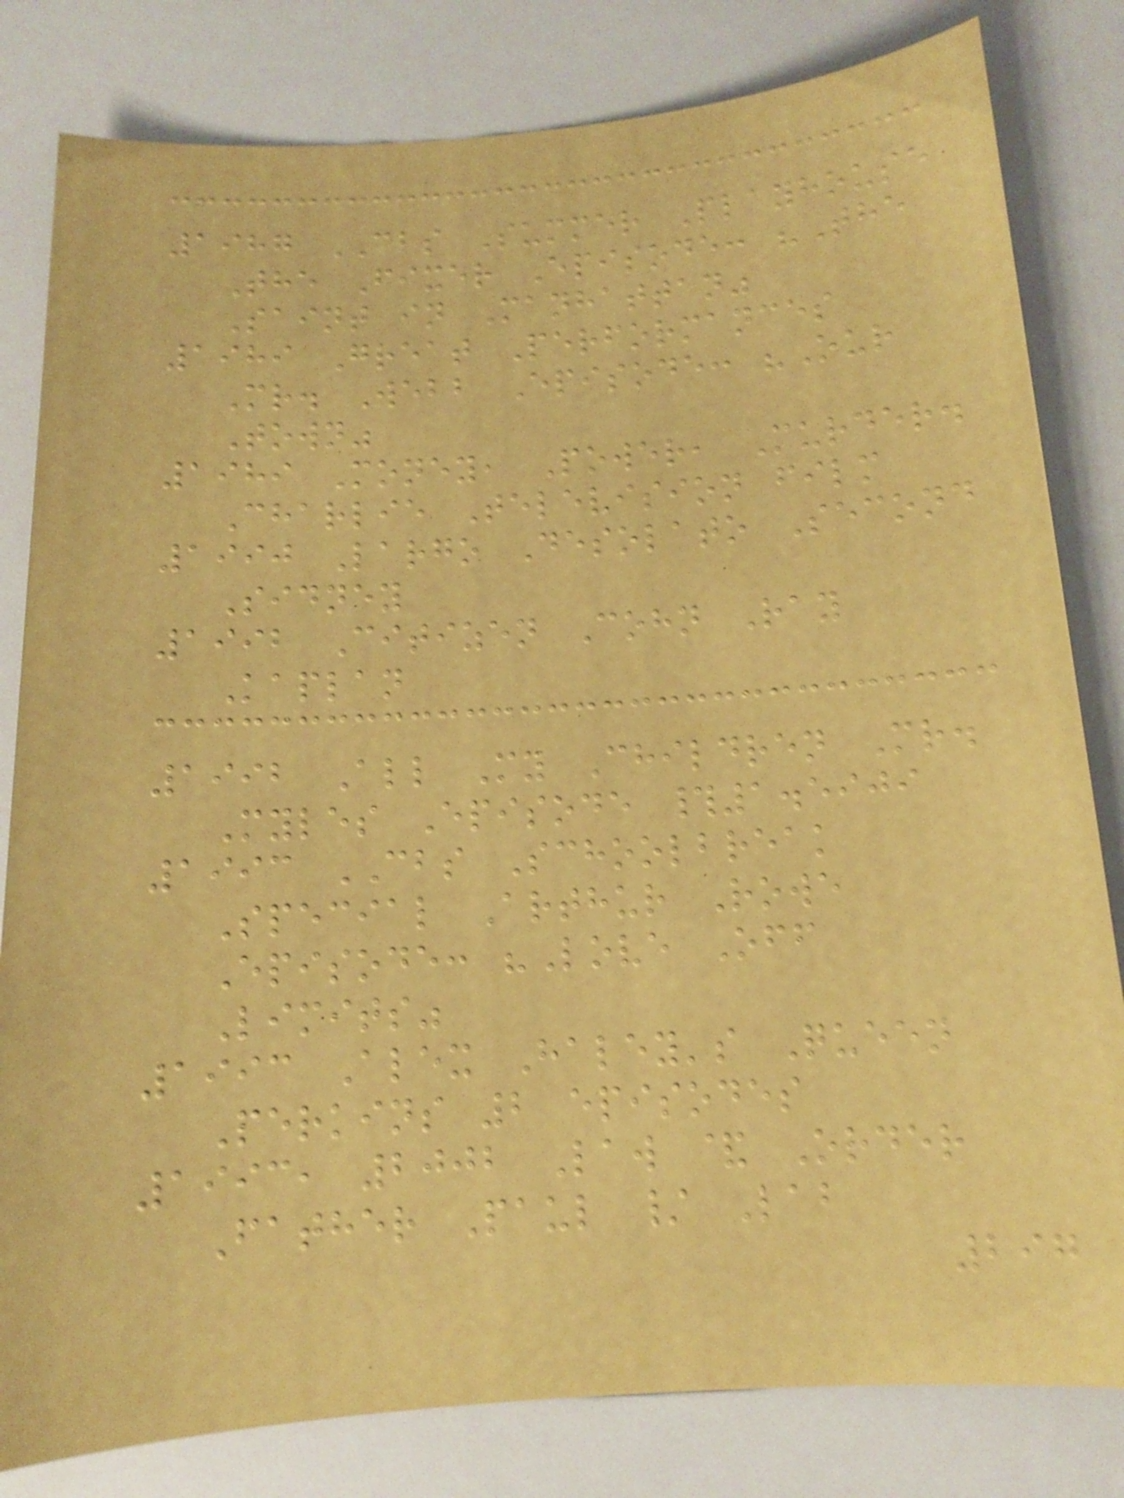1987 CBS Summer Playhouse
The Fixer Episode: "The
Saint in Manhattan"
1989 Great Performances
Mr. Webb Episode: "Our
Town"
1989 Money, Power, Murder.
Charlie Television film
1990 Largo Desolato Second
Sidney
1992 Citizen Cohn Ray
Kaplan
1992 All My Children Mr.
Myles Episode #1.5909
1993 CBS Schoolbreak
Special Arthur Rowe
Episode: "Love Off
Limits"
1993 Alex Haley's Queen
Perkins 2 episodes
1993, 2002 Law & Order
Father Paul / Lab
297
